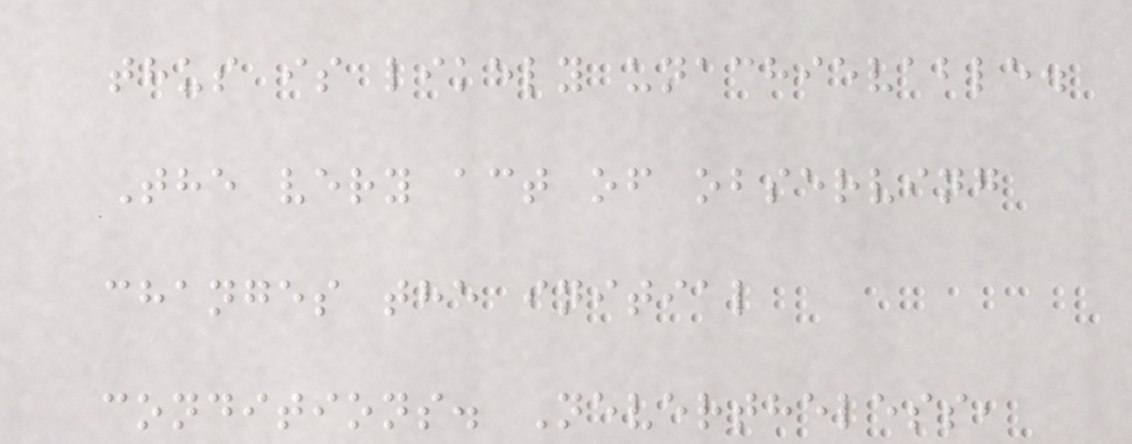thus is likely unachievable.
The very act of observing
changes the initial
conditions. Nevertheless,
